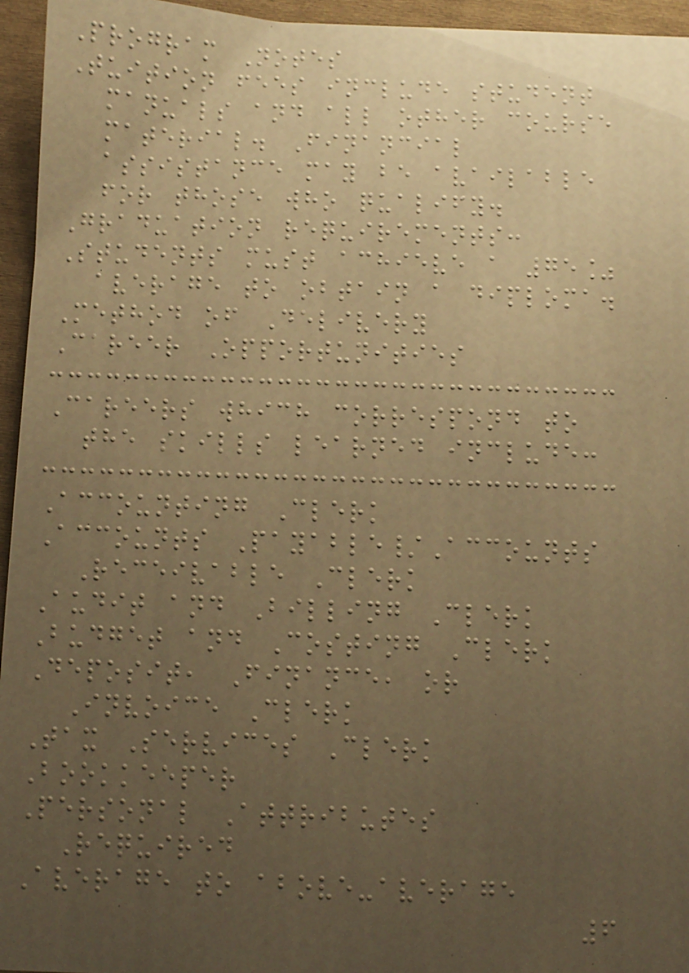Program Notes
Tuition fees include student
manuals and all other course
material. Financial
assistance may be available
for those who qualify.
Graduation requirements:
Students must achieve a 75%
average to obtain a diploma.
Method of Delivery
Career Opportunities
Careers which correspond to
the skills learned include:
Accounting Clerk
Accounts Payable/Accounts
Receivable Clerk
Audit and Billing Clerk
Budget and Costing Clerk
Deposit, Finance, or
Invoice Clerk
Tax Services Clerk
Bookkeeper
Personal Attributes
Required
Average to above-average
6
